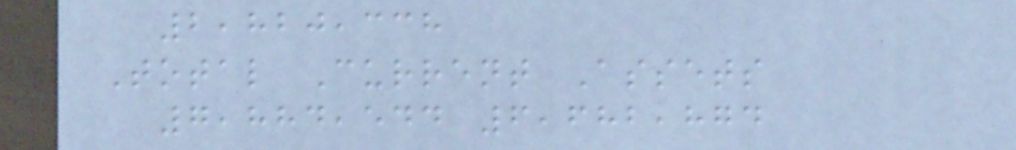2,820,338
Total Current Assets
7,884,544 6,682,874
